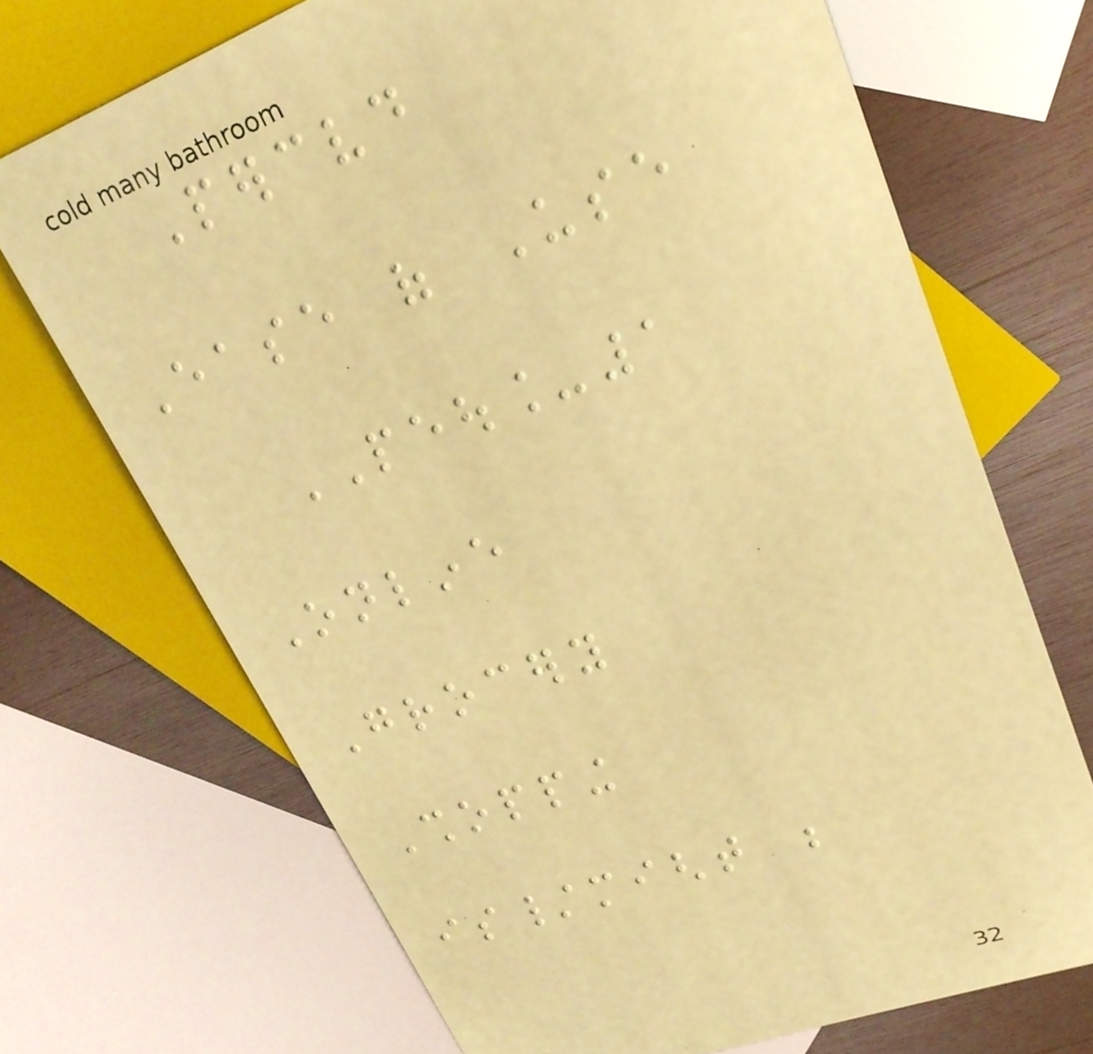Perceived
Ease of Use
PEOU_1
Online
Grocery
Shopping
is/might be
